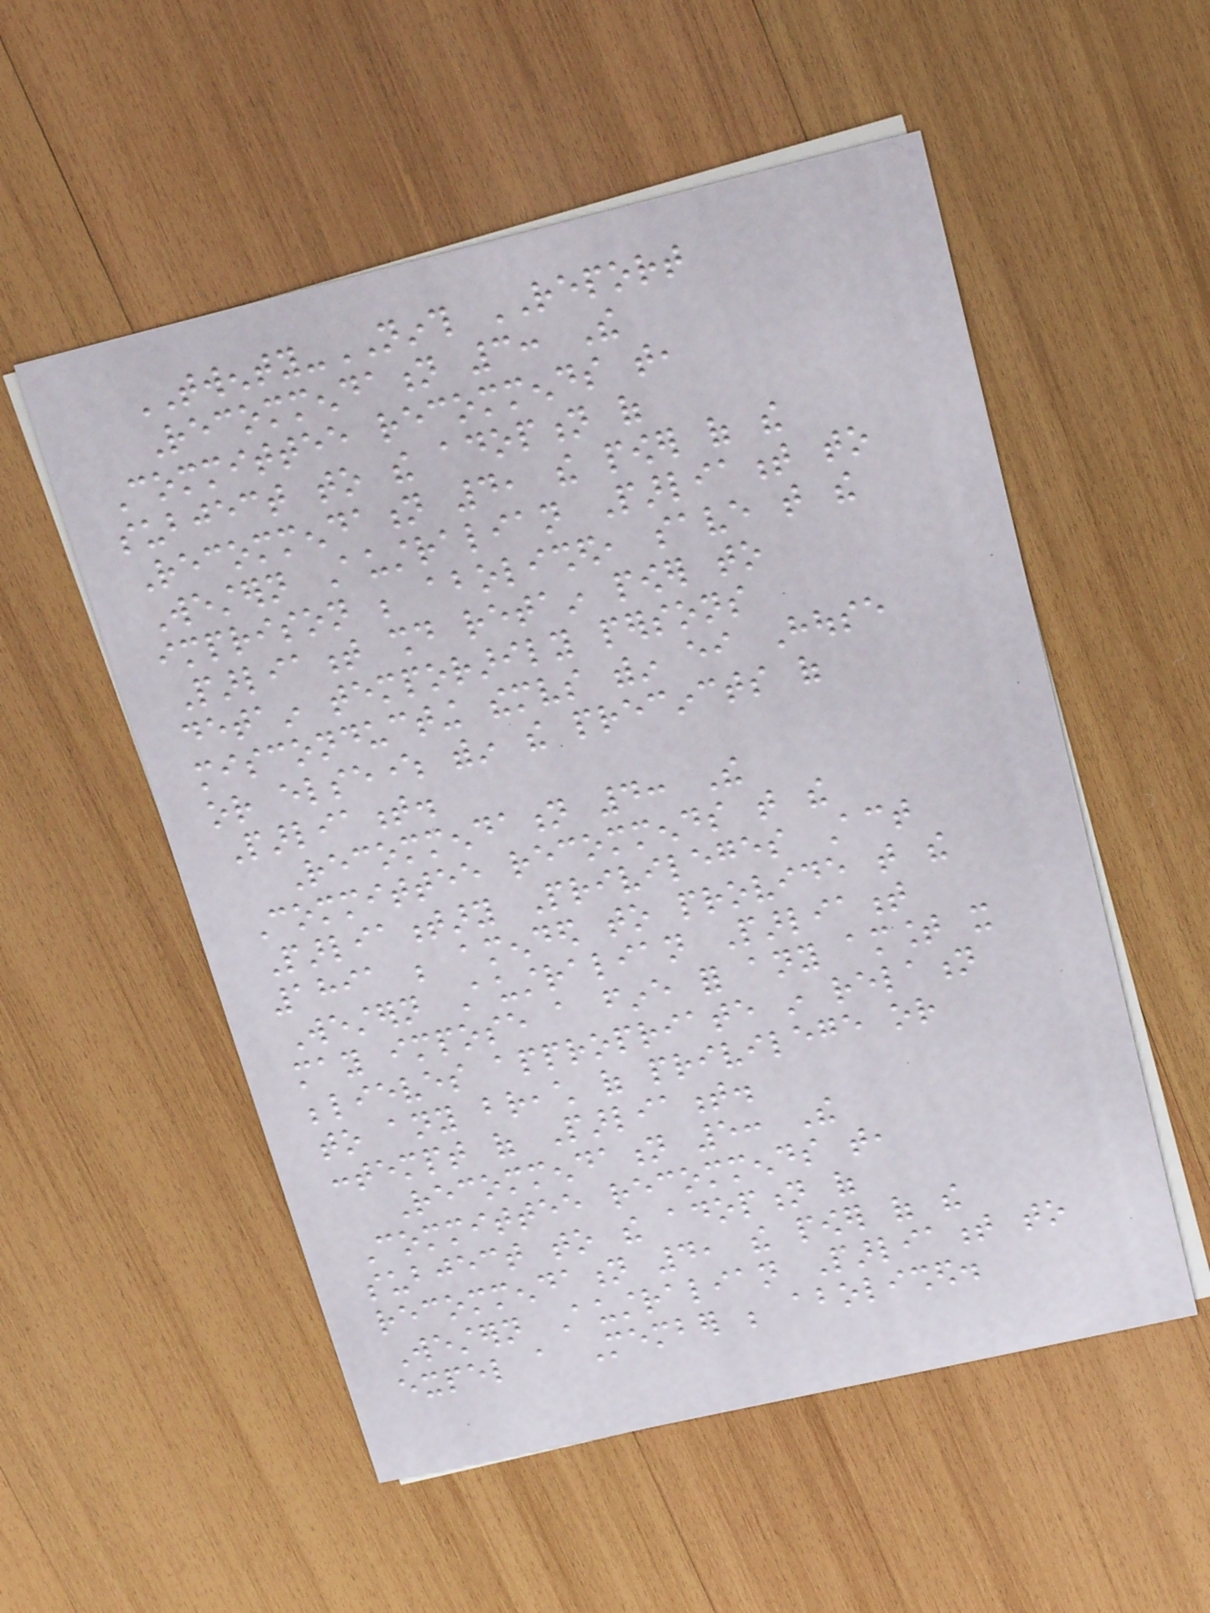TWENTY-NINTH REPORT
Recommendation 3: The
Committee recommends that,
subject to the adoption of
Recommendation 4, the power of the
Western Australian Parliament to
imprison be abolished, save that the
Parliament should retain power to
detain temporarily persons
misconducting themselves within either House
or elsewhere within the precincts of
Parliament.
Recommendation 4: The
Committee recommends that the
Parliamentary Privileges Act
1891 be amended to provide that the
Western Australian Parliament
may impose a fine for any amount it
believes appropriate in relation
to any breach of privilege or
contempt of Parliament.
Recommendation 5: The
Committee recommends that,
subject to the adoption of
recommendation 4, the power of the
Western Australian Parliament to
expel a Member be abolished.
